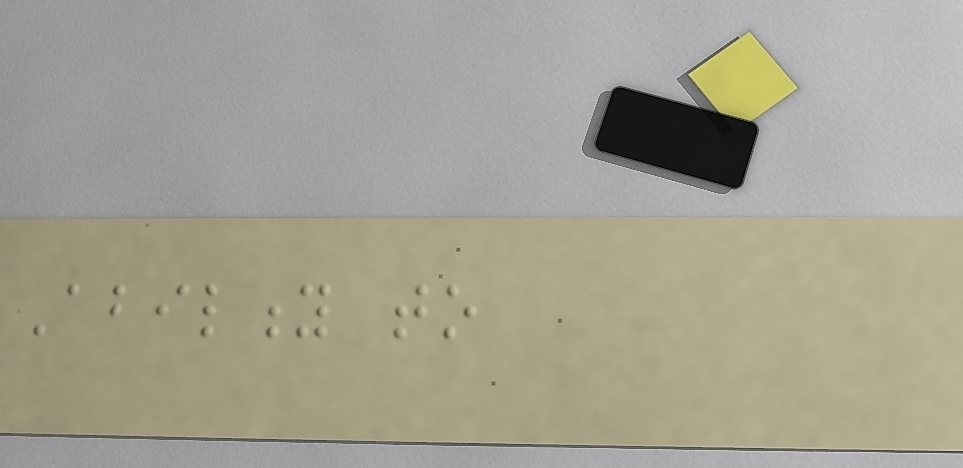Ability to
